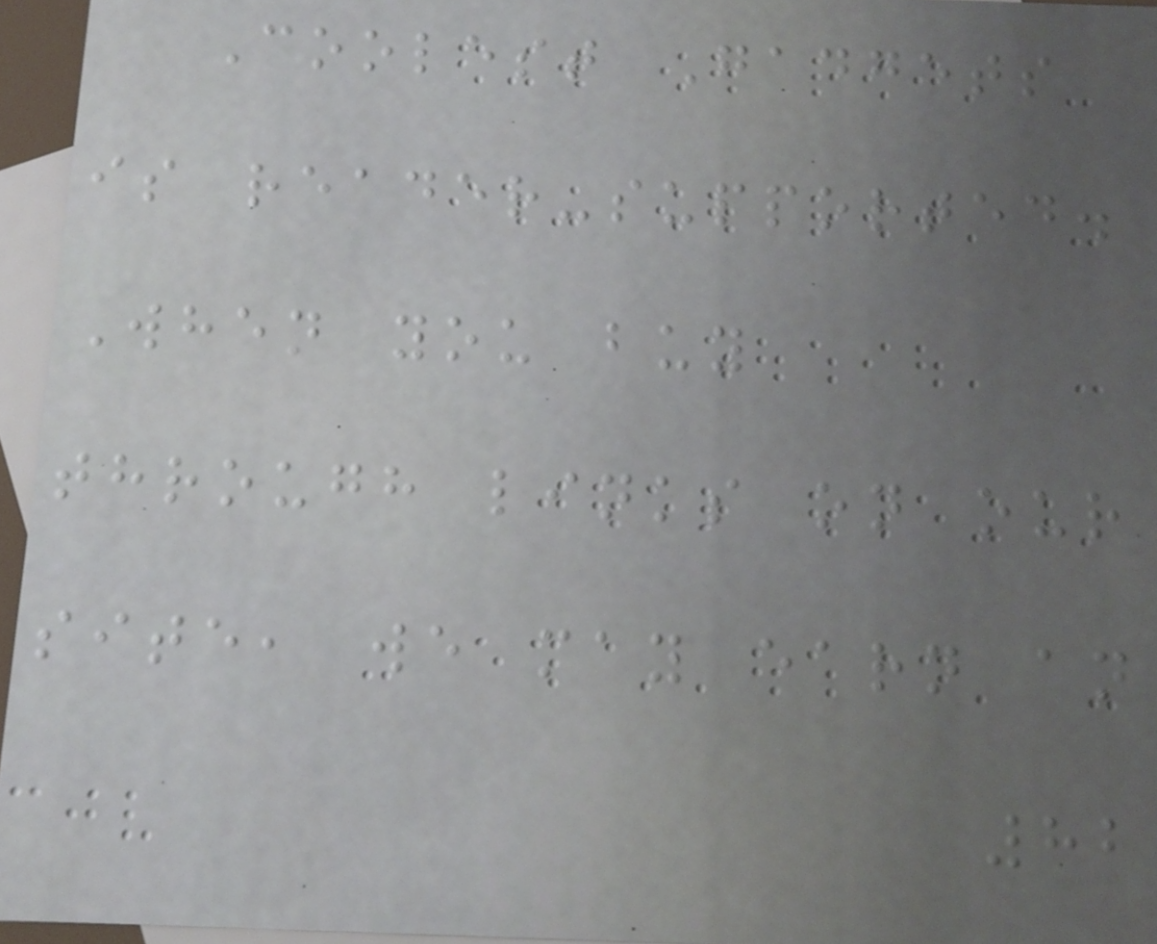Coolest Gadgets
is reader-supported.
When you buy
through links on our
site, we may earn an
82
